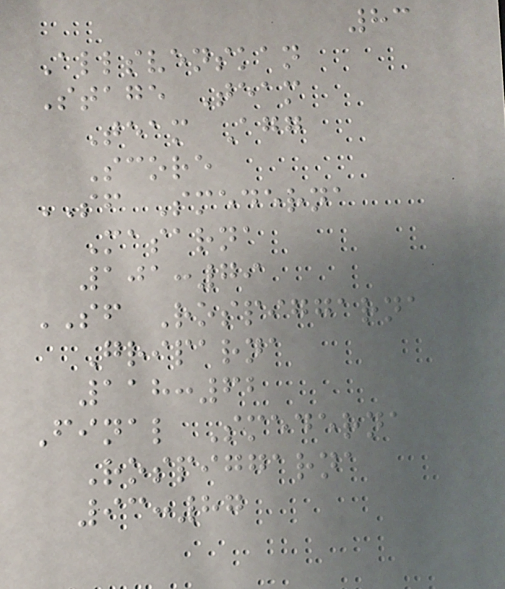83
Allsvenskan
Stage Team
Team Agg
Score
SF Smederna
Masarna
101:79
SF Rospiggarna
Griparna
118:62
Final Smederna
Rospiggarna
93:87
